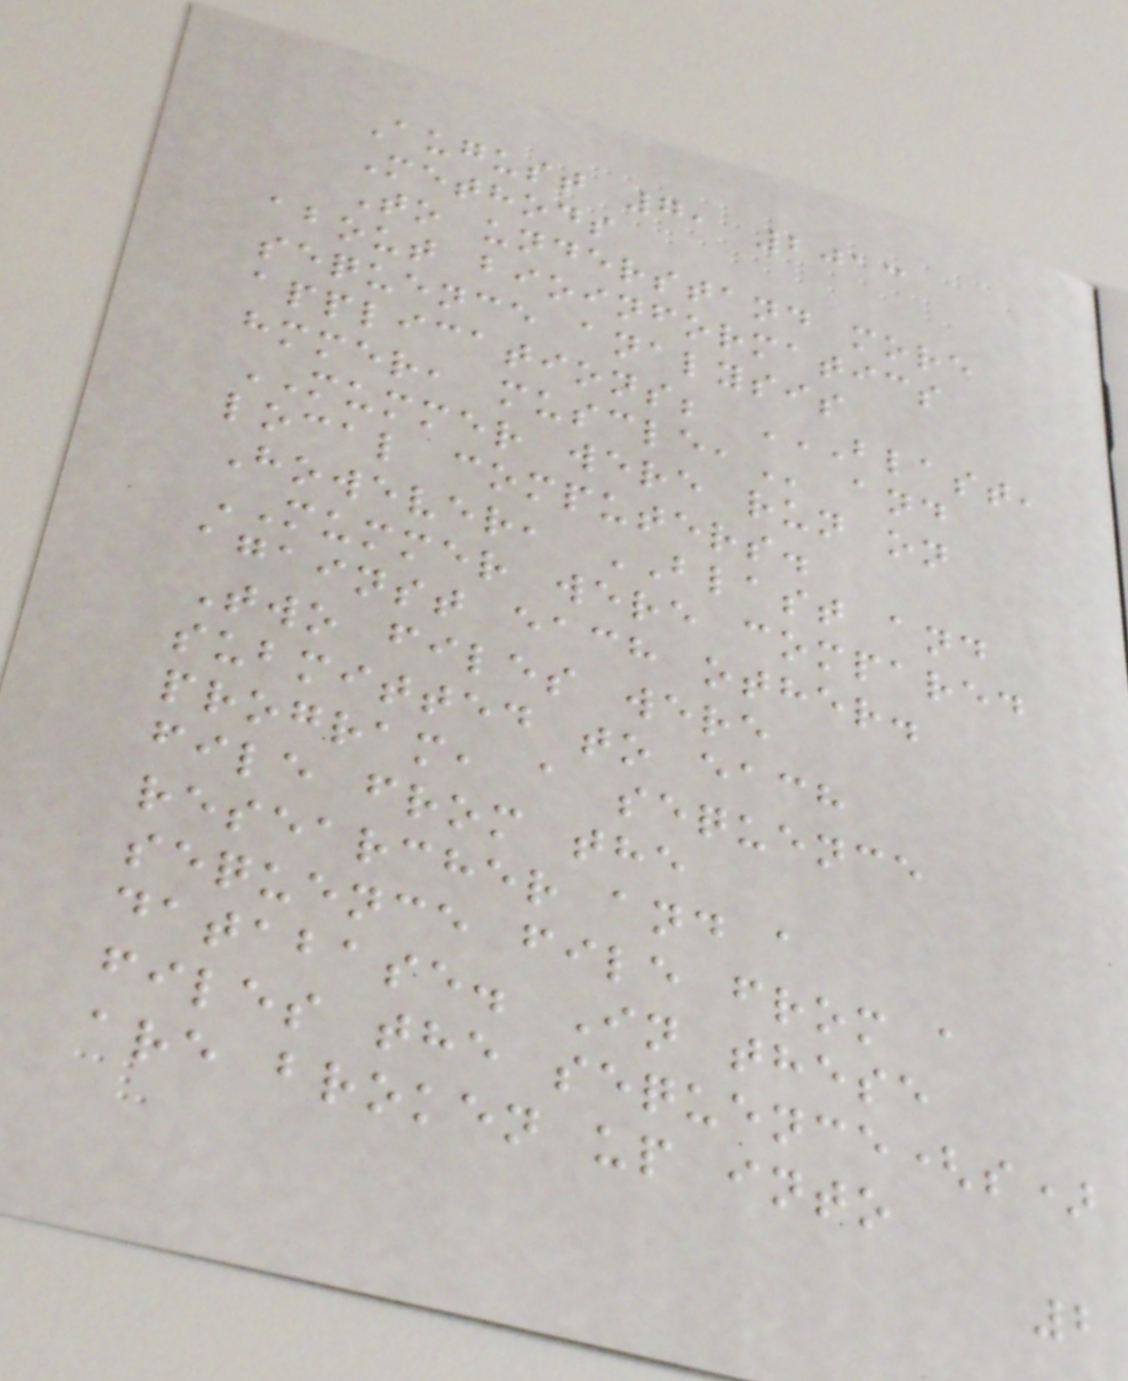August 7, 2013
Methods
To understand more
about bioinformatics
sequence analysis
applications; BLAST,
HMMER, MUSCLE, and
MUMMER were run on
local computers.
However, BLAST and
MUMMER were compared
against each other.
Two files were
submitted to each
program, a sequence
file from the
researcher and a
sequence file from a
database. In these
files the sequence(s)
are broken up into
2
